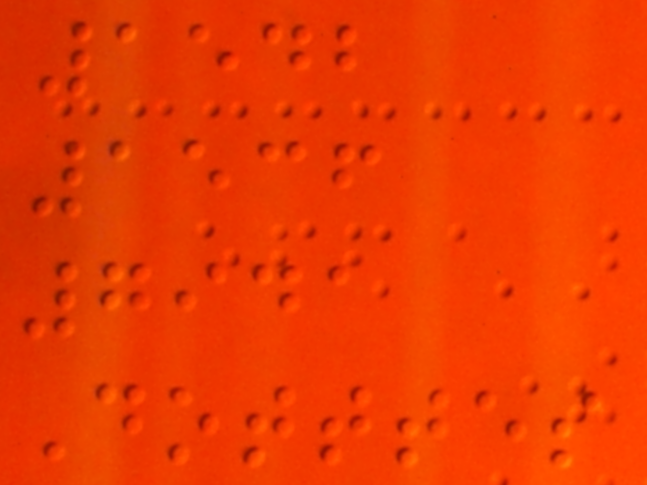1542
1536
7941
Dotttes
